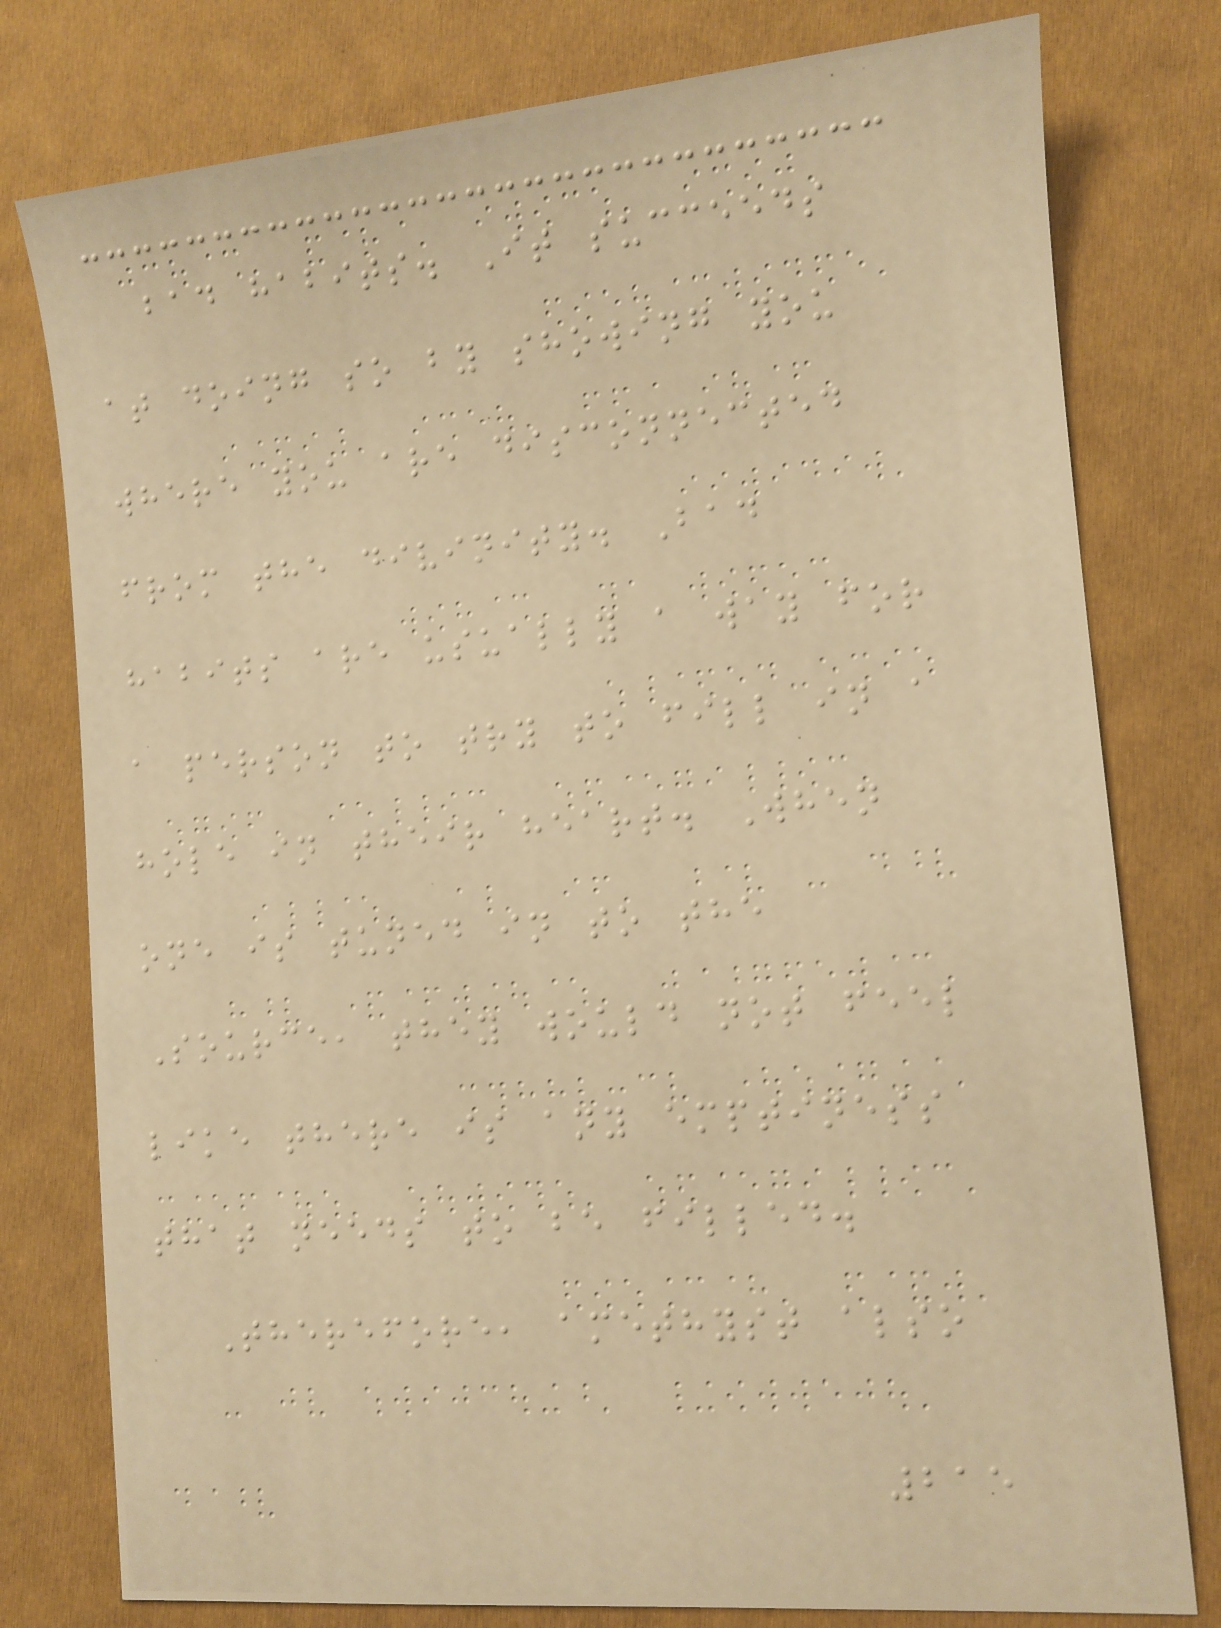bad habits. It succeeds
at doing so by showing you
where you are disconnected
from the divinity. Bad
habits are usually a way for
a person to try to fill in a
hole in their heart. When
one is tuned in to the
Source, they would not feel
like there is any emptiness
that needs to be filled.
Therefore, amethyst also
215
